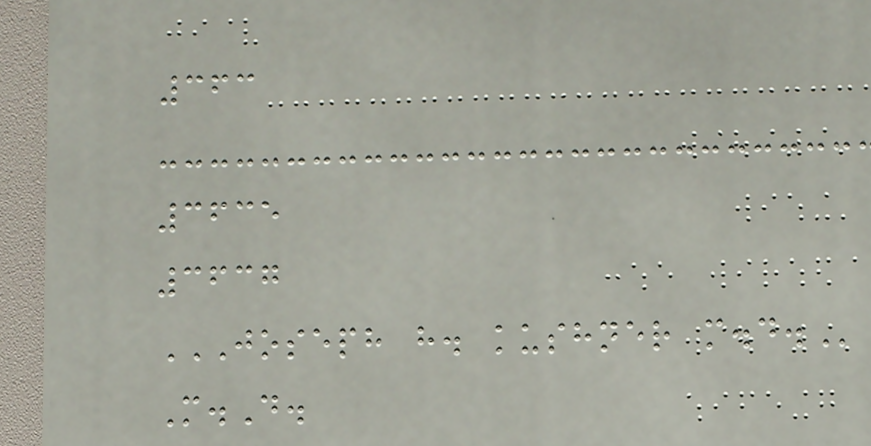363
3635
3637
JOSEPH H. KUSHNER M.D.
M.D.
